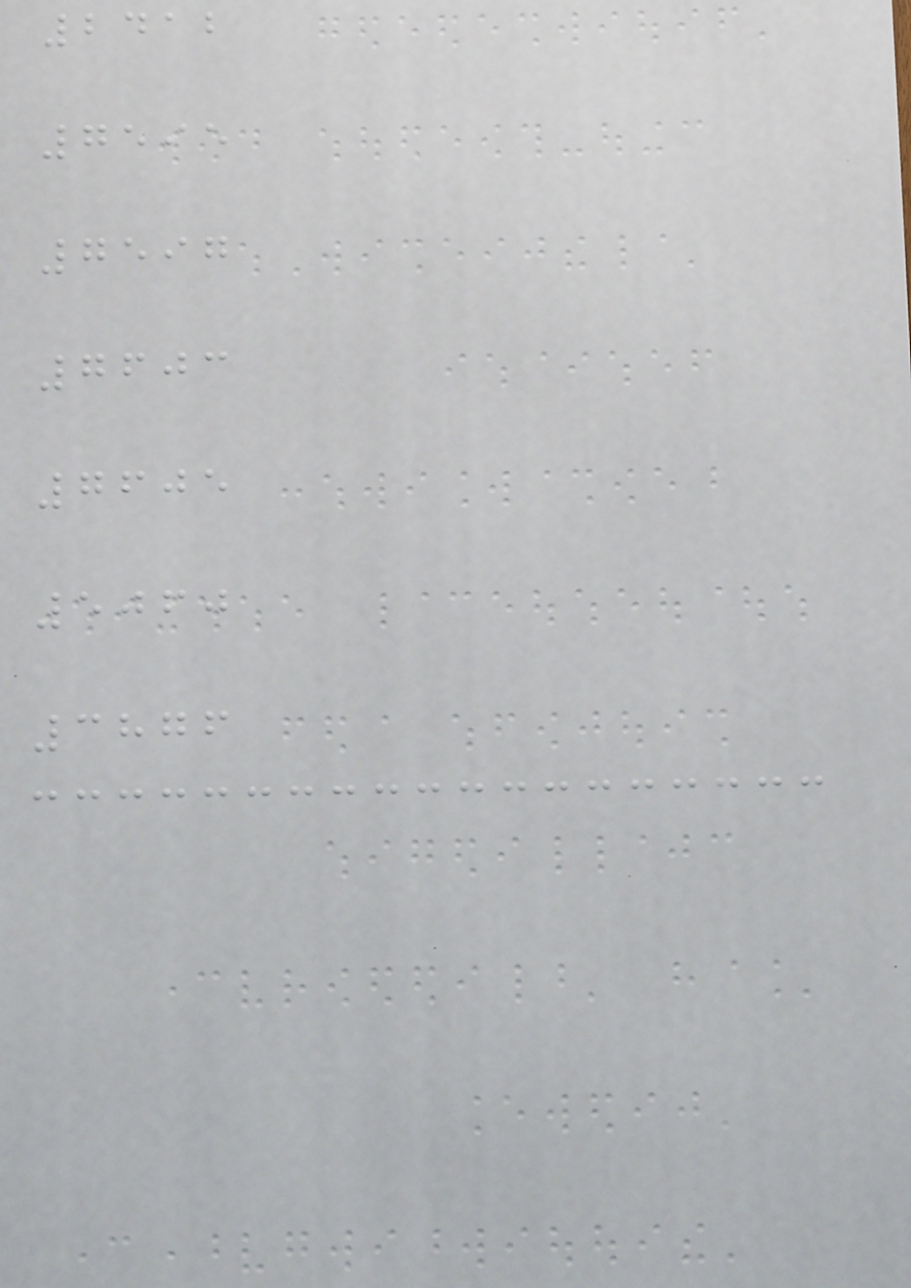2412
7595
7597
7603
7605
5060
3876
